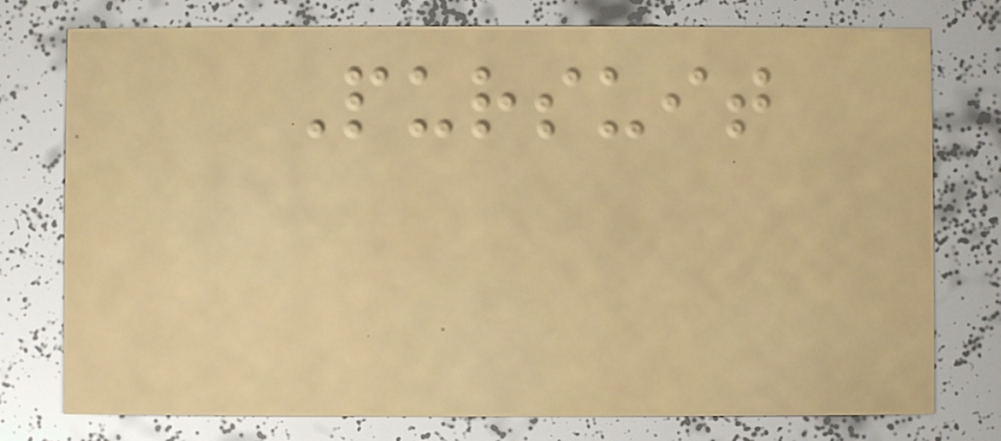Pursuit
